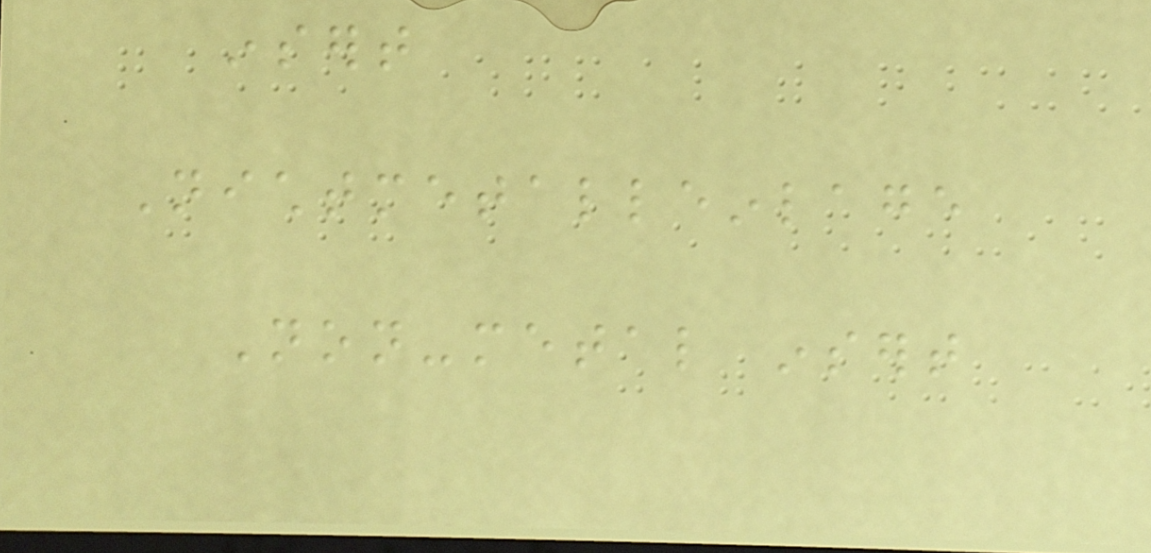insert
Nichtmetalleinlage
Non-metal insert
